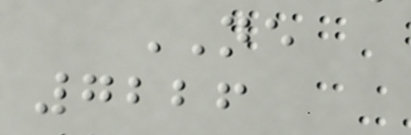NE
7226
